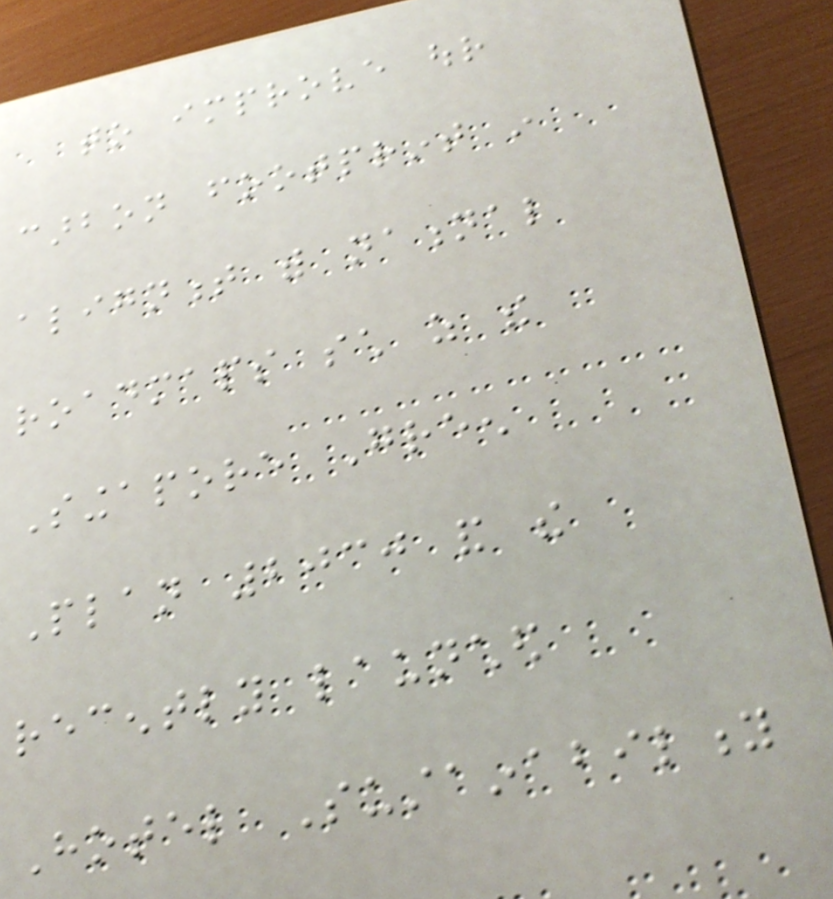to improve our
carbon footprint in
alignment with national
roadmaps such as the
Singapore Green
Plan 2030 and the
recently launched
Hotel Sustainability
